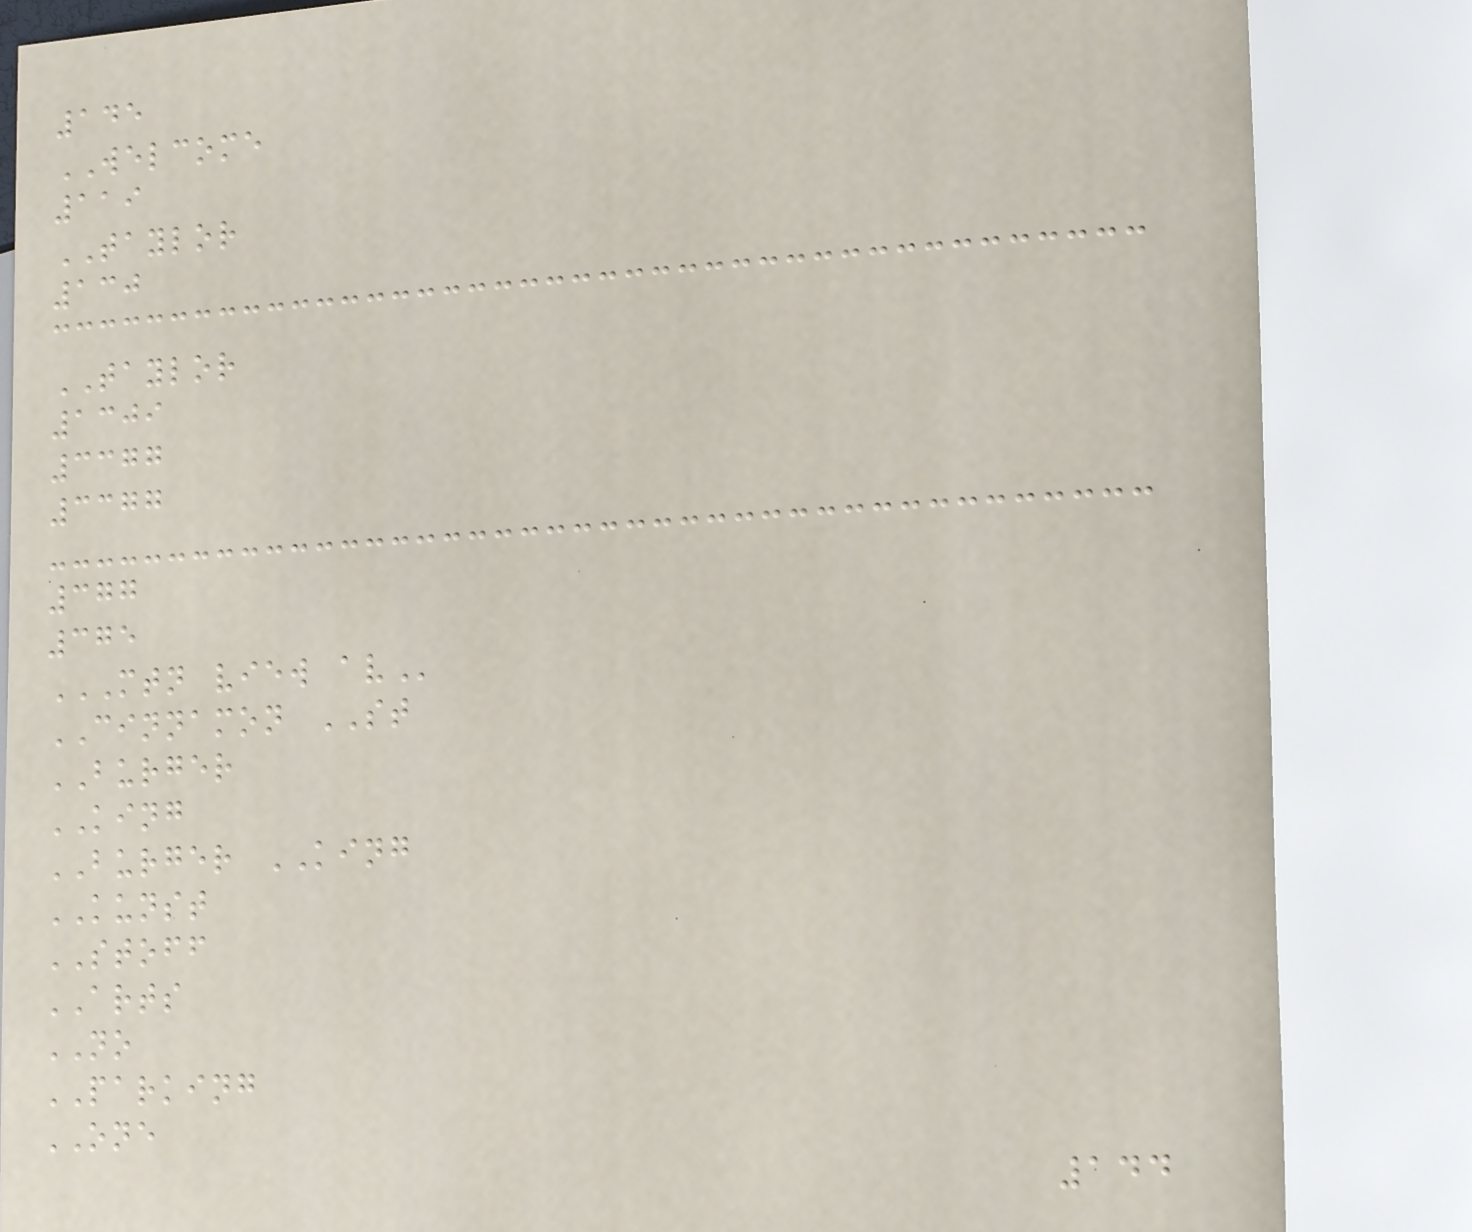145
WELCOME
119
TAYLOR
130
TAYLOR
1309
3377
3377
377
375
MTN VIEW AV
CINNAMON ST
BURGER
KING
BURGER KING
KUNST
STOFF
ARTS
NO
PARKING
ONE
144
